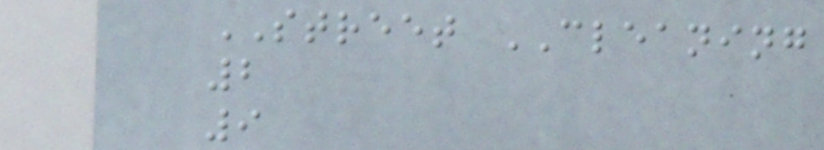STREET CLEANING
2
9
